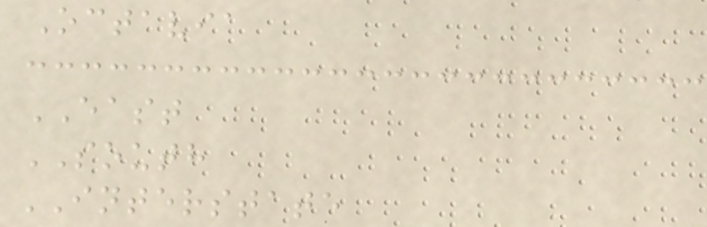Octavia
EAST
SOUTH
INTERSTATE
